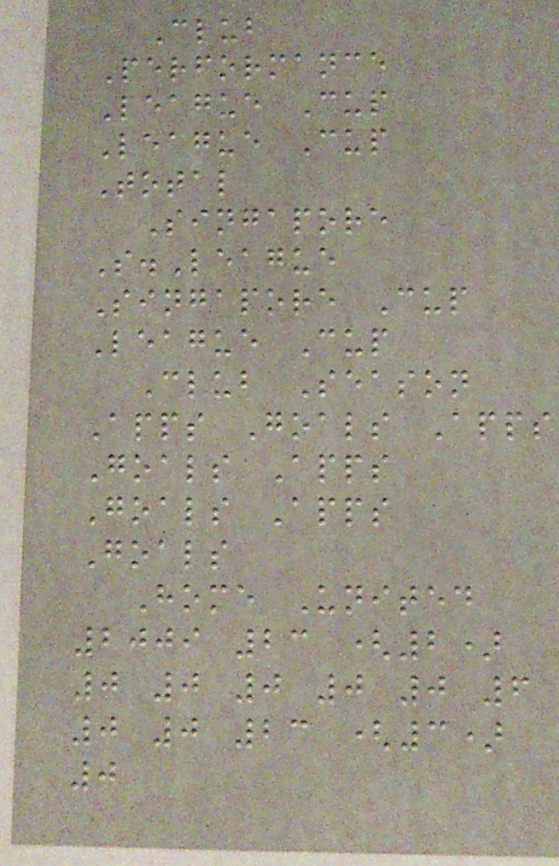Club
Performance
League Cup
League Cup
Total
Singapore
S.League
Singapore Cup
League Cup
Club Season
Apps Goals Apps
Goals Apps
Goals Apps
Goals
Home United
2009 23 (2)
0 0 0 0 0 6
0 0 23 (3)
0
